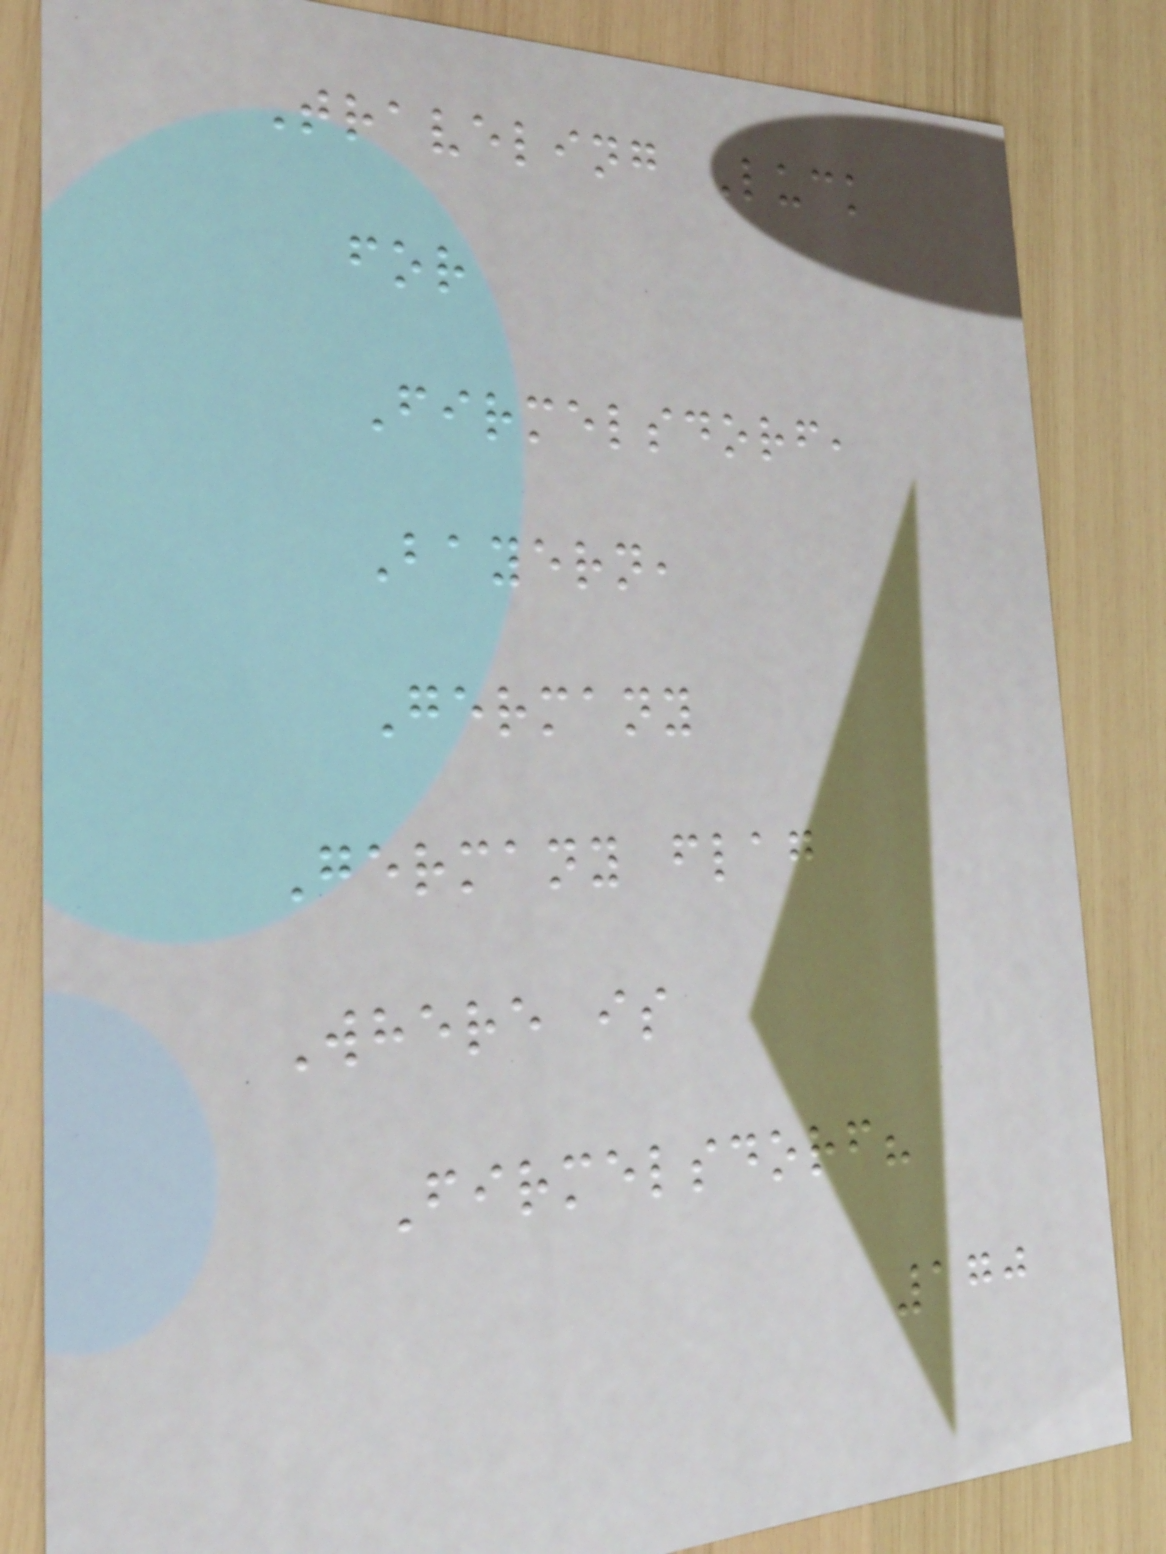Traveling Luck
for
Firmelsdorf,
Bayern,
Germany
Germany flag
Where is
Firmelsdorf?
170
